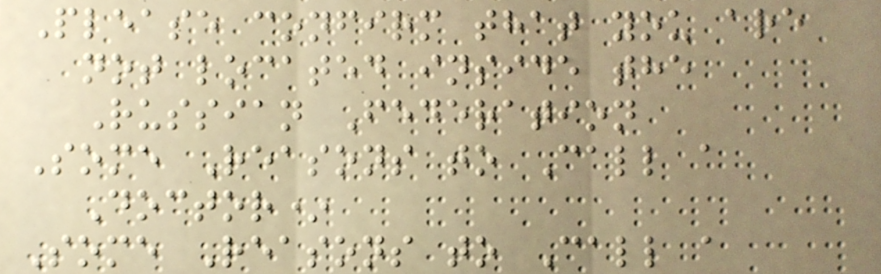Please confirm that you are
not located inside the
Russian Federation
Some Reasons to Call a
Doctor*
Some Reasons to Call a
